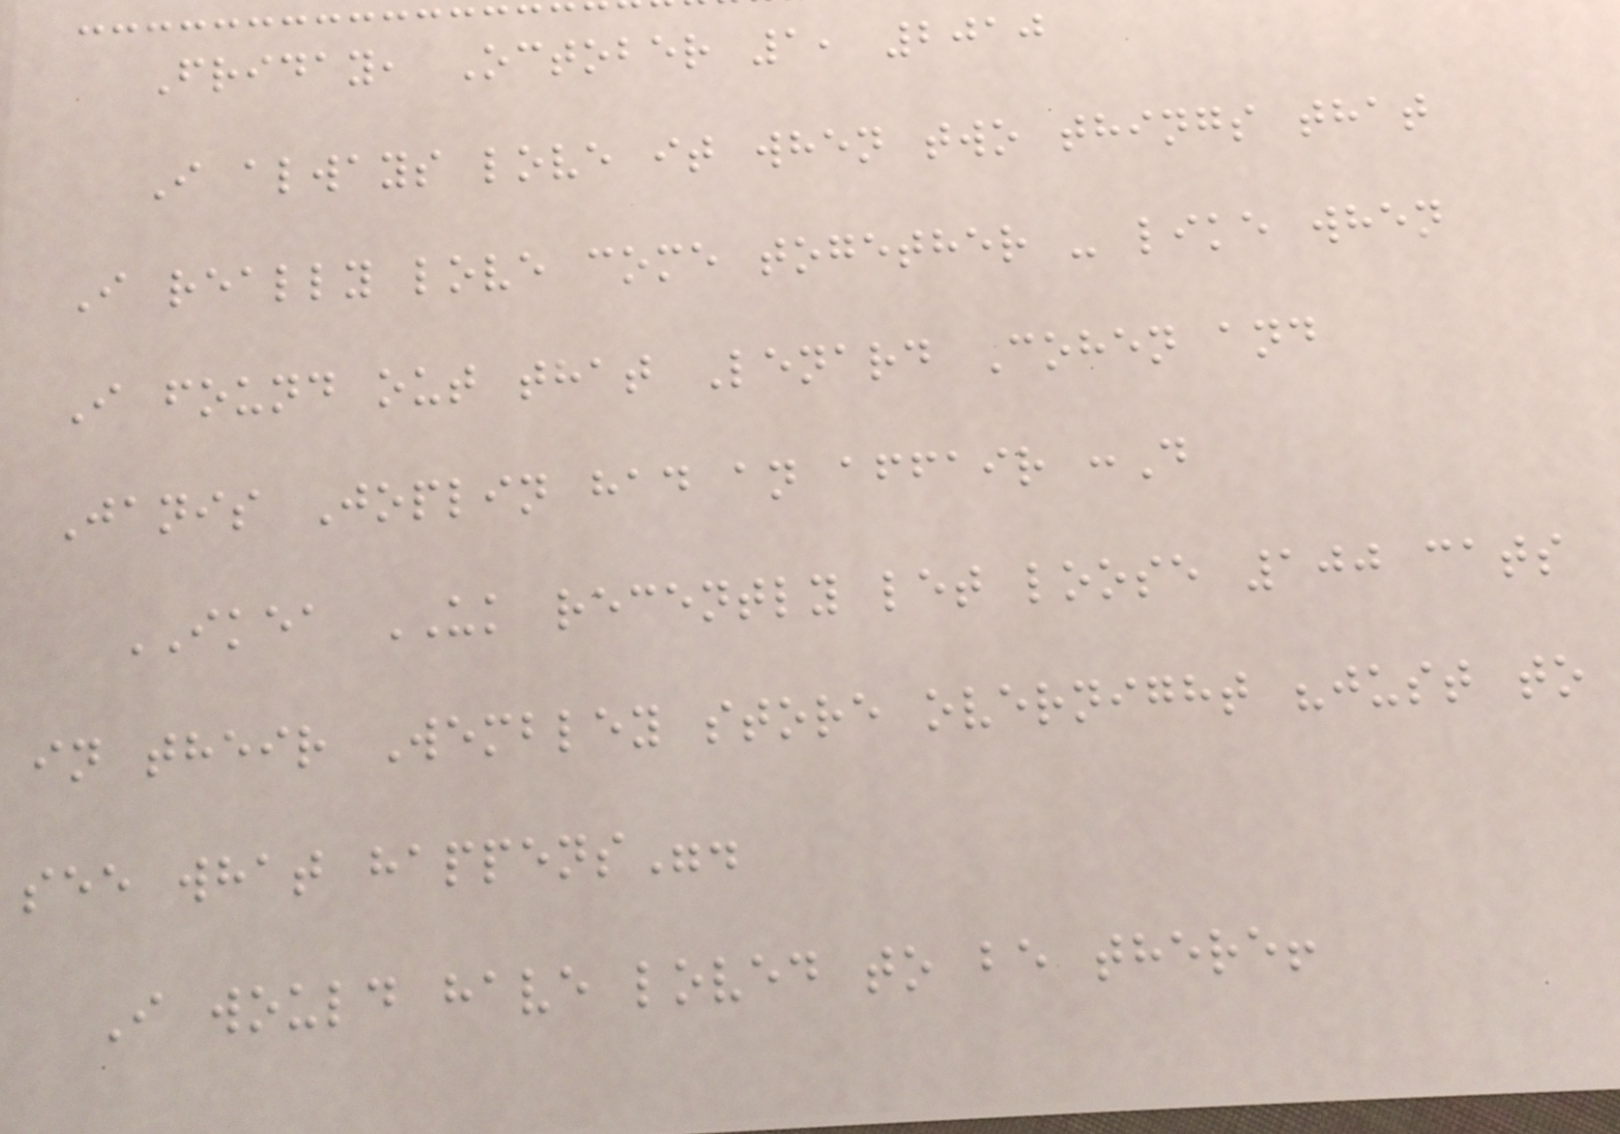Friday, October 1, 2010
I always love it when two things that
I really love come together - like when
I found out that Lenard Cohen and
Janis Joplin had an affair :D
IKEA UK recently let loose 100 cats
in their Wembley store overnight "just to
see what happens".
I would have loved to be there!
